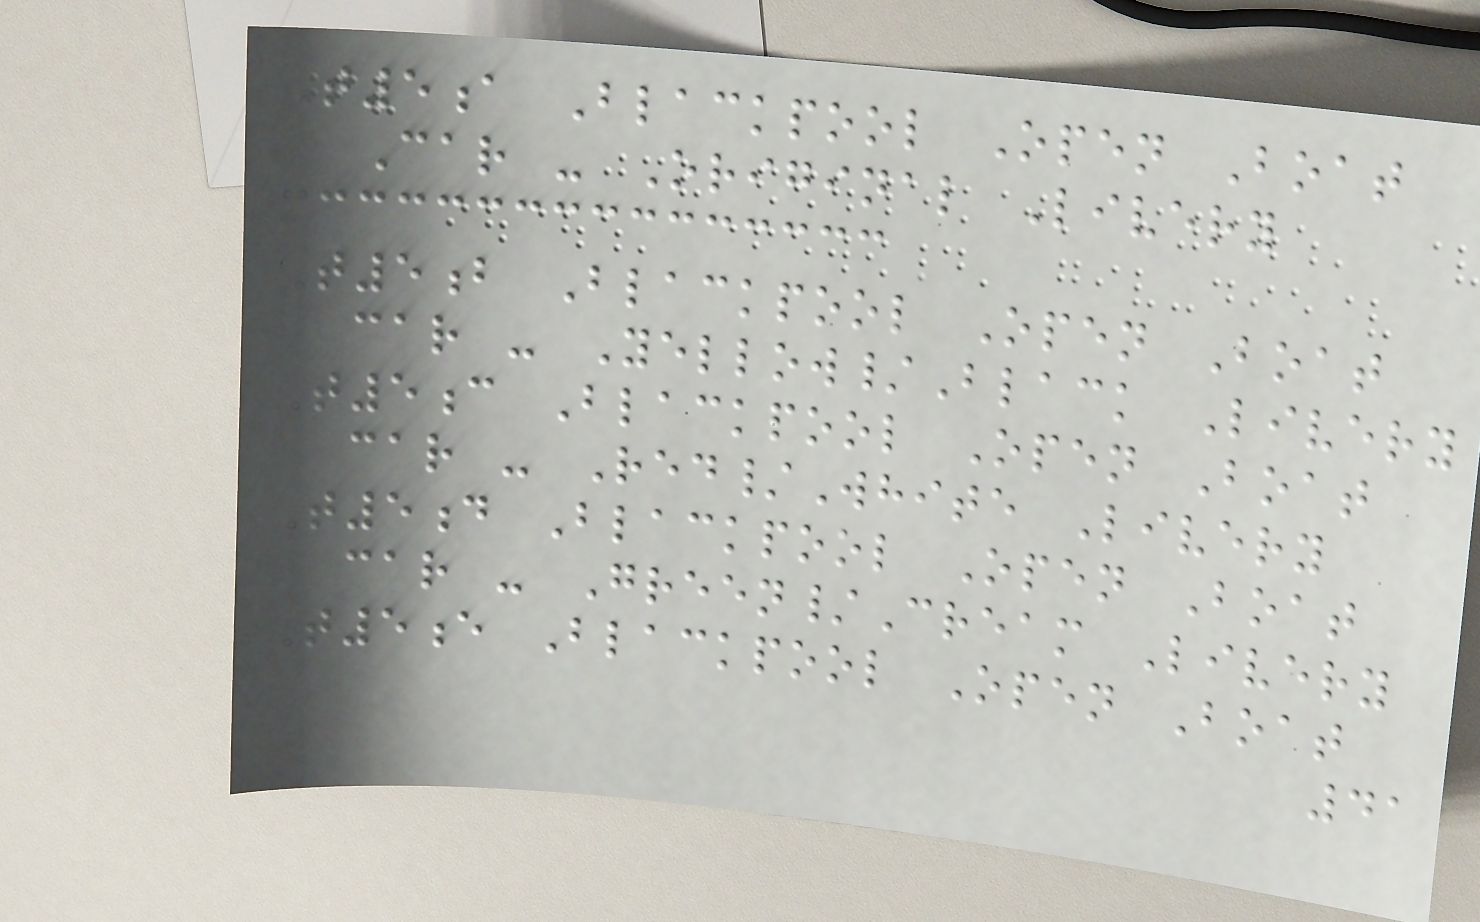T5a Blackpool Open Boat
Car - Original Livery
T5b Blackpool Open Boat
car - Yellow/Black Livery
T5c Blackpool Open Boat
car - Red/White Livery
T5d Blackpool Open Boat
car - Green/Cream Livery
T5e Blackpool Open Boat
41
